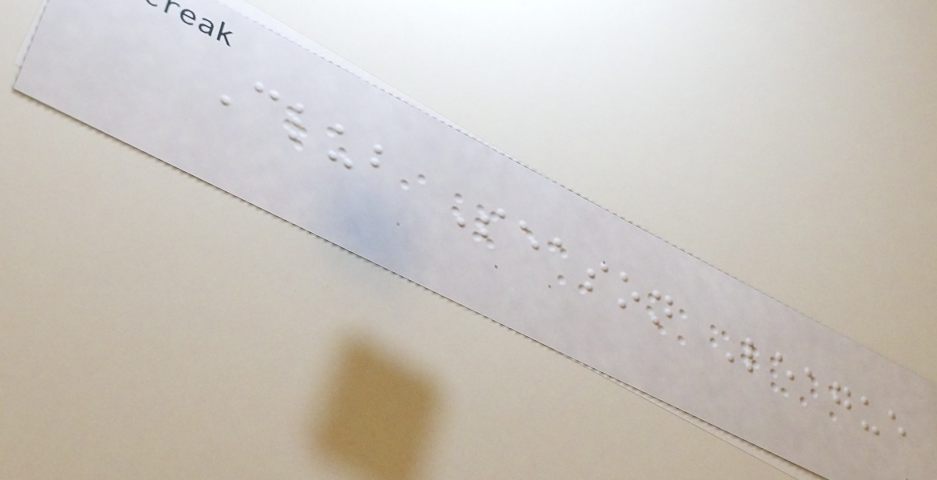Club Season League
